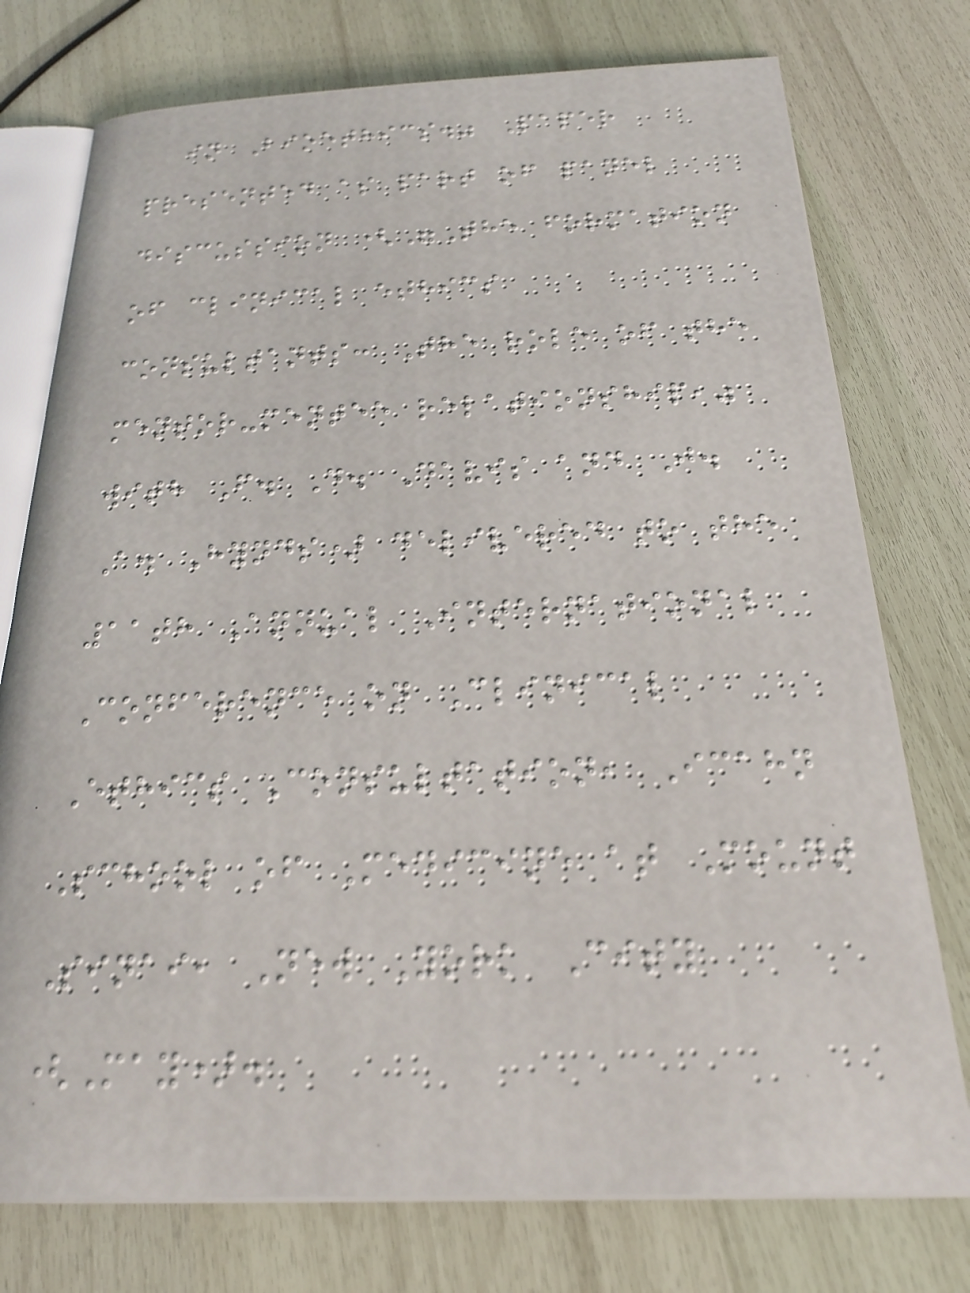in Bioethics." Paper
presented as part of panel
discussion ("The formation
of clinical ethics
consultants: The role of the
mentor-mentee relationship,"
with F. D. Davis and J.
A. Hynds) delivered to the
11th Annual International
Conference on Clinical
Ethics Consultation, Icahn
School of Medicine at Mount
Sinai, New York City
(May).
